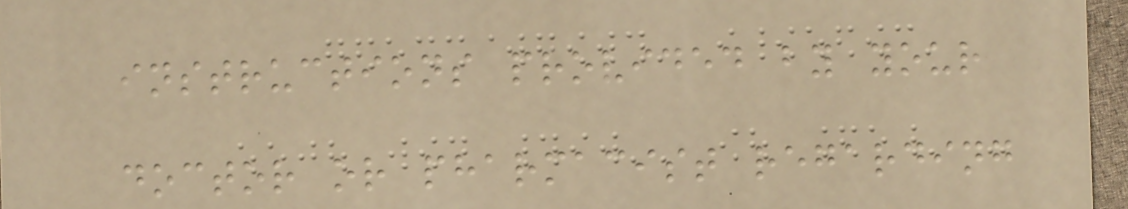instructions provided by your
doctor or pharmacist regarding
